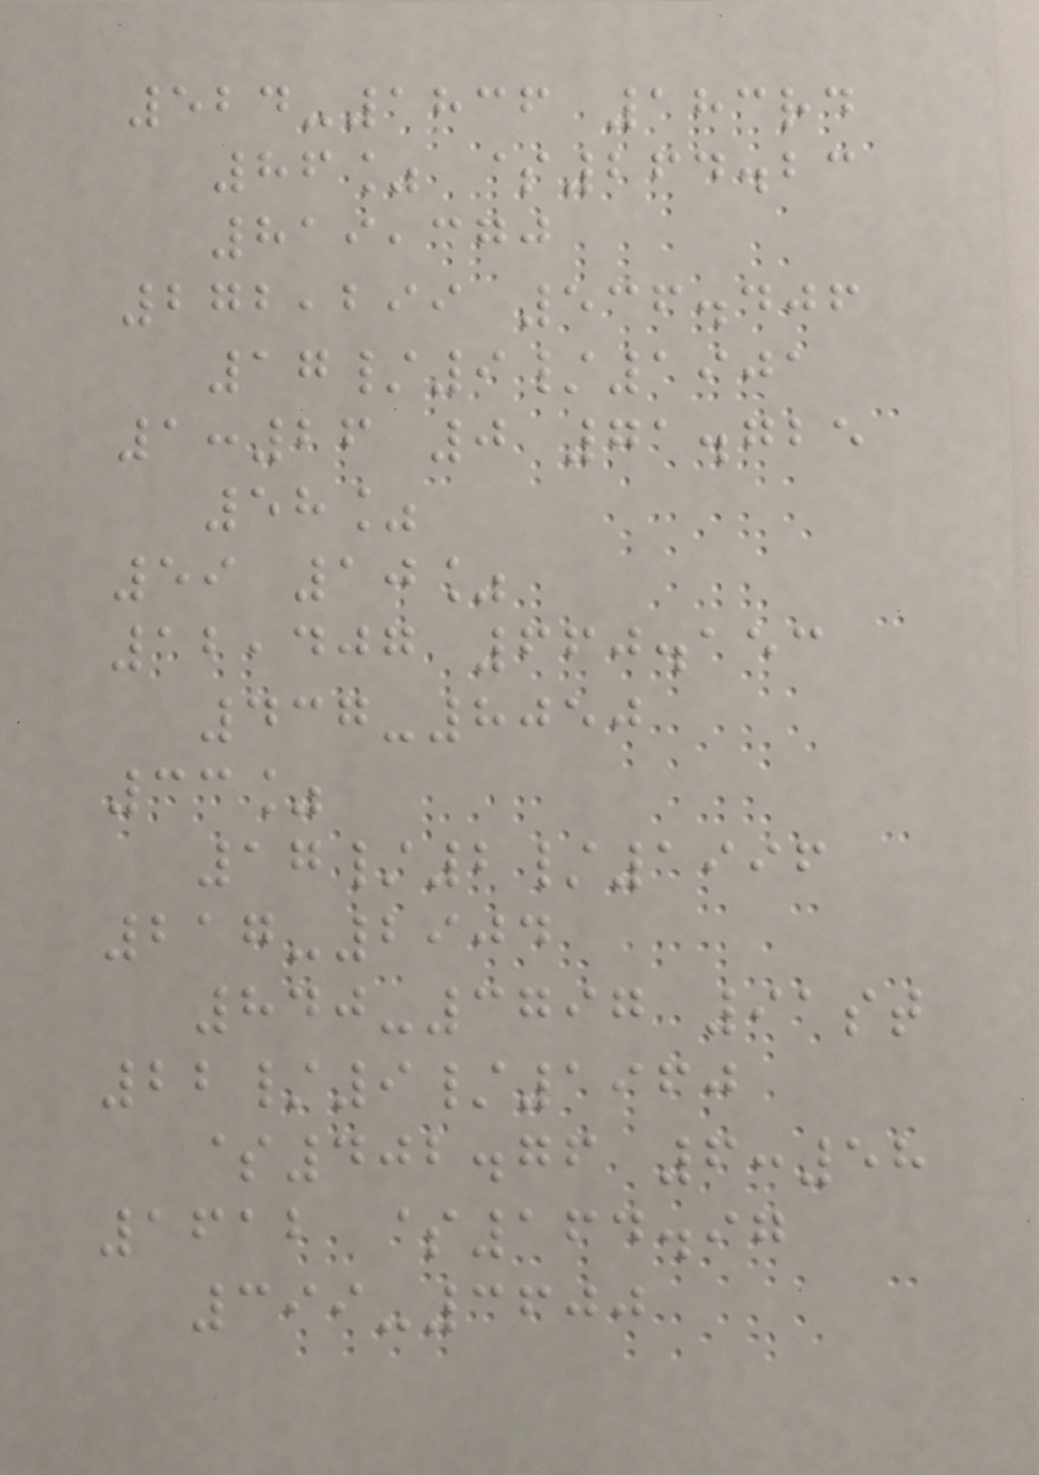524-1836 183rd
86% $264.23
819,370
272,299 536.406
17/9/1901
1:26 0 71.725
58%
59 10%
12,407 660.153
437-8050
33%
17/2/1996
217-2904
840-3797 91st
22/9/1960
$402.76 6:58
1612 $164.97
399-3600
